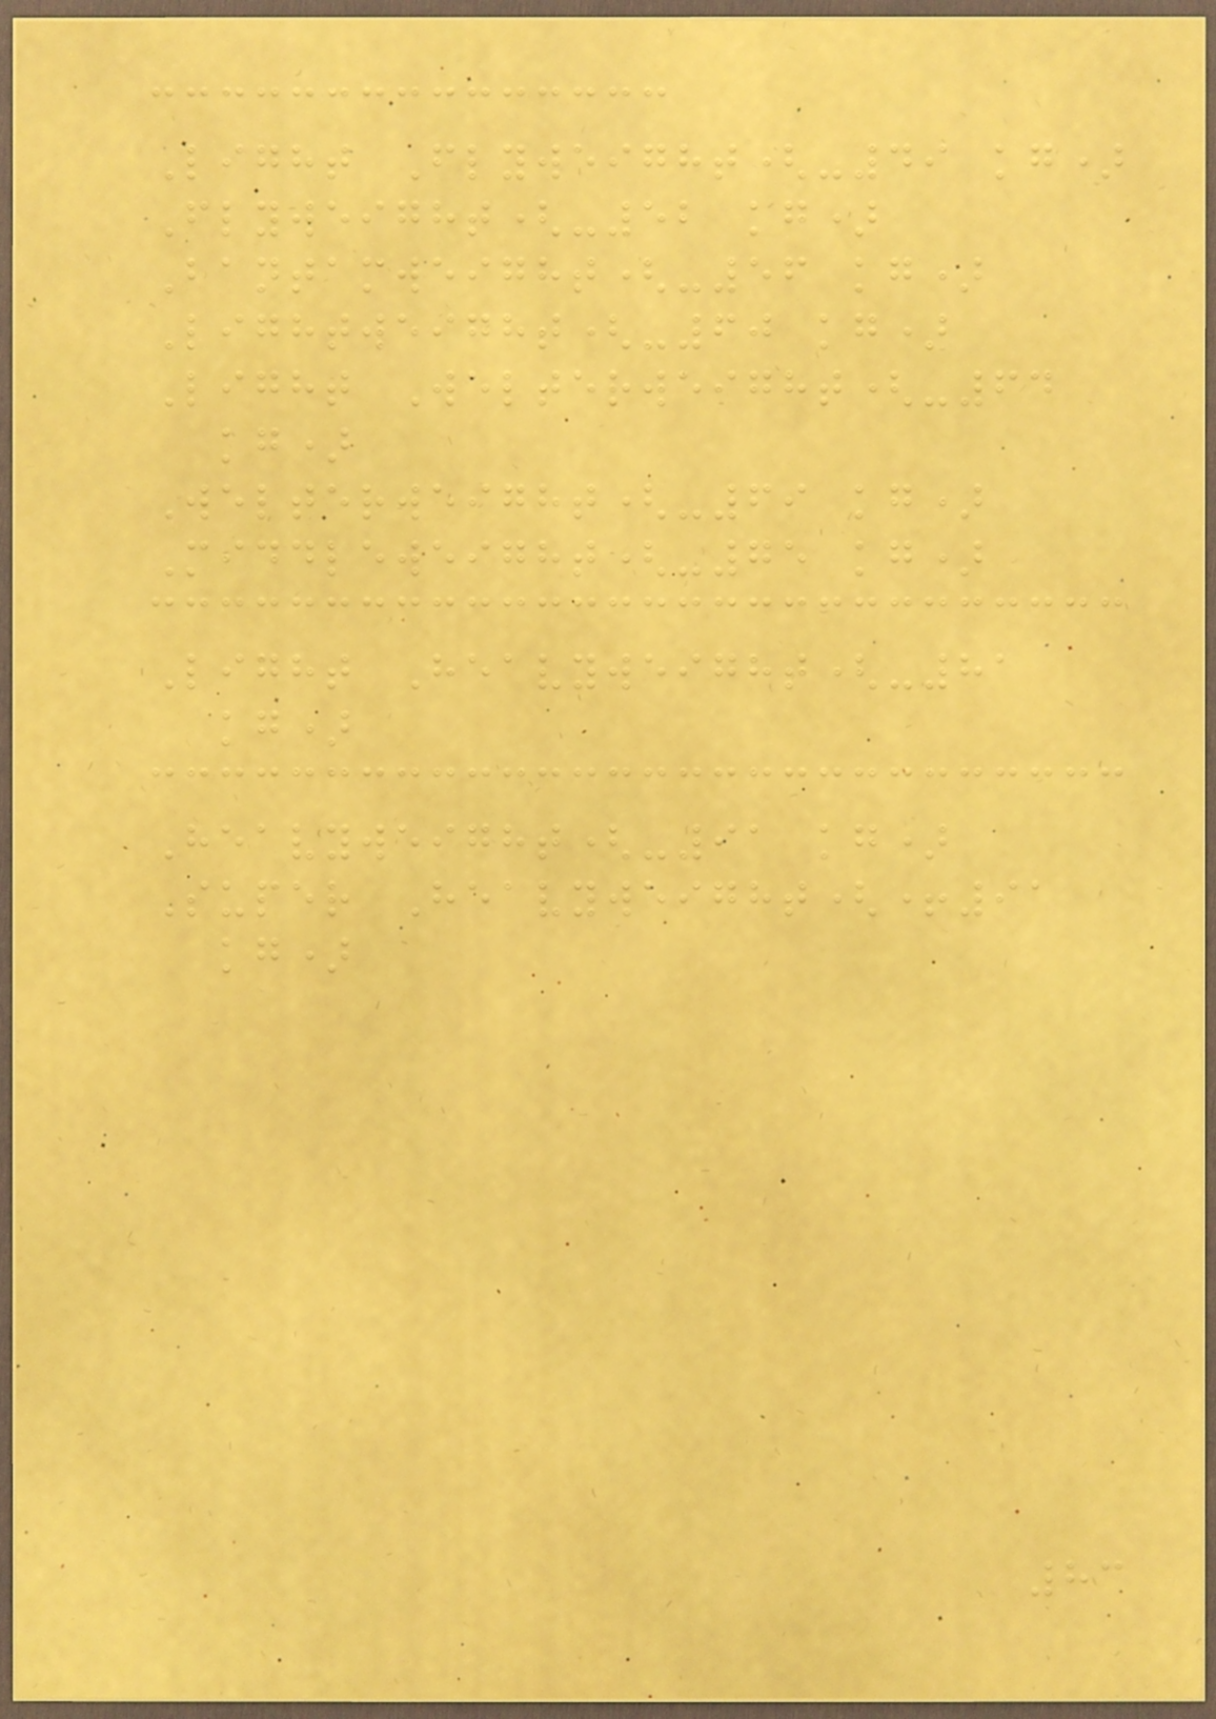Light Flyweight(-49 kg)
Flyweight(-52 kg)
Bantamweight(-56 kg)
Lightweight(-60 kg)
Light Welterweight(-64
kg)
Welterweight(-69 kg)
Middleweight(-75 kg)
Light Heavyweight(-81
kg)
Heavyweight(-91 kg)
Super Heavyweight(+91
kg)
83
